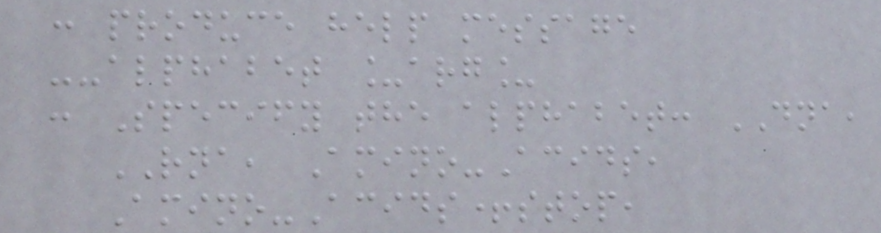: produce help message
--alphabet _arg_
: Specify the alphabet: DNA,
RNA, Amino-Acids,
Amino-Acids+stop,
